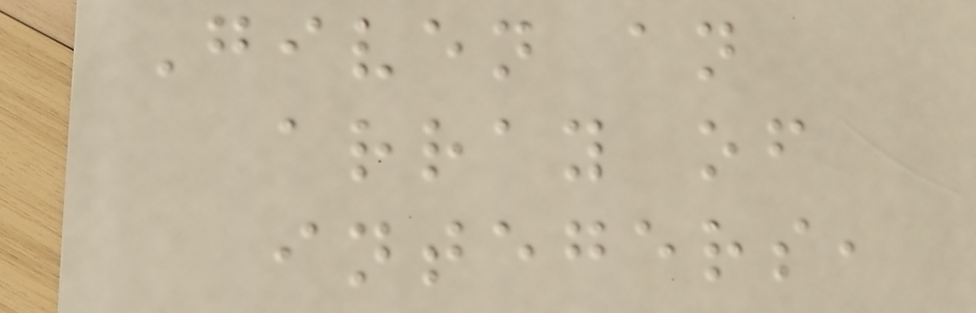Given an
array of
integers,
